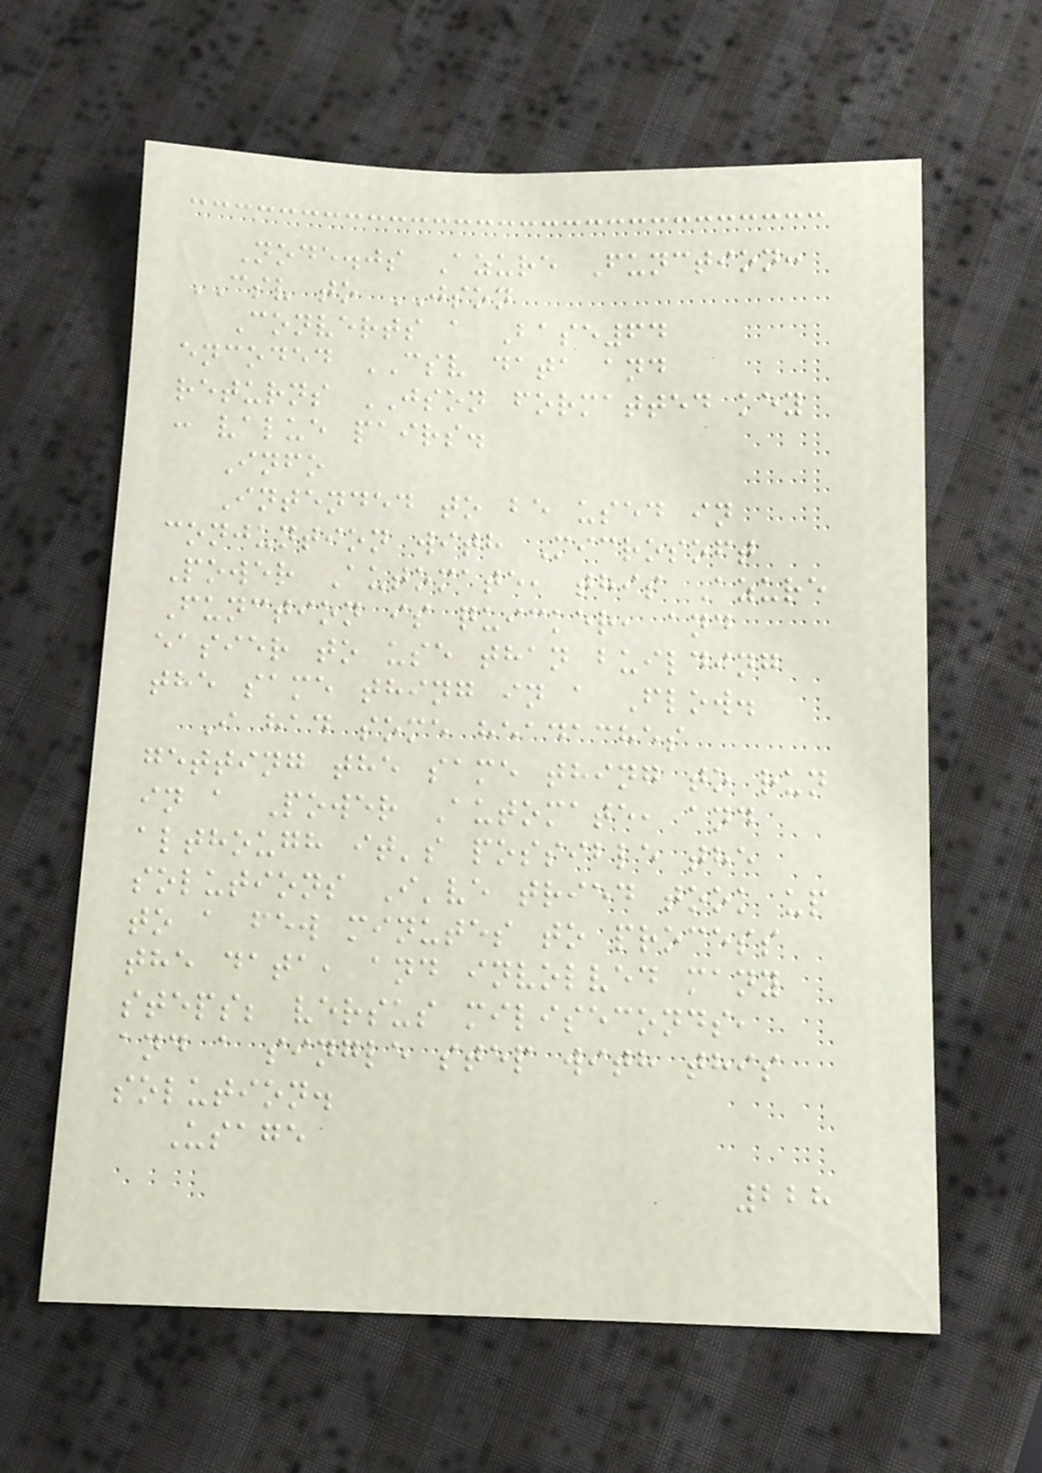Node.js Azure Function:
CSV to JSON
Converts a Base64
encoded CSV data and
returns JSON formatted key
: value pairs.
Info
Intended to be used in
conjuntion with Microsoft
Power Automate, this Azure
Function is quicker, and
easier to use than building
the same thing in a Flow.
I had some headaches
getting the same thing to run
in a Power Automate, and
although it's possible the
solutions I've tried took up
to a few minutes to process
the data, and involved many
steps; versus miliseconds,
and a single step with this
solution.
Usage
228
